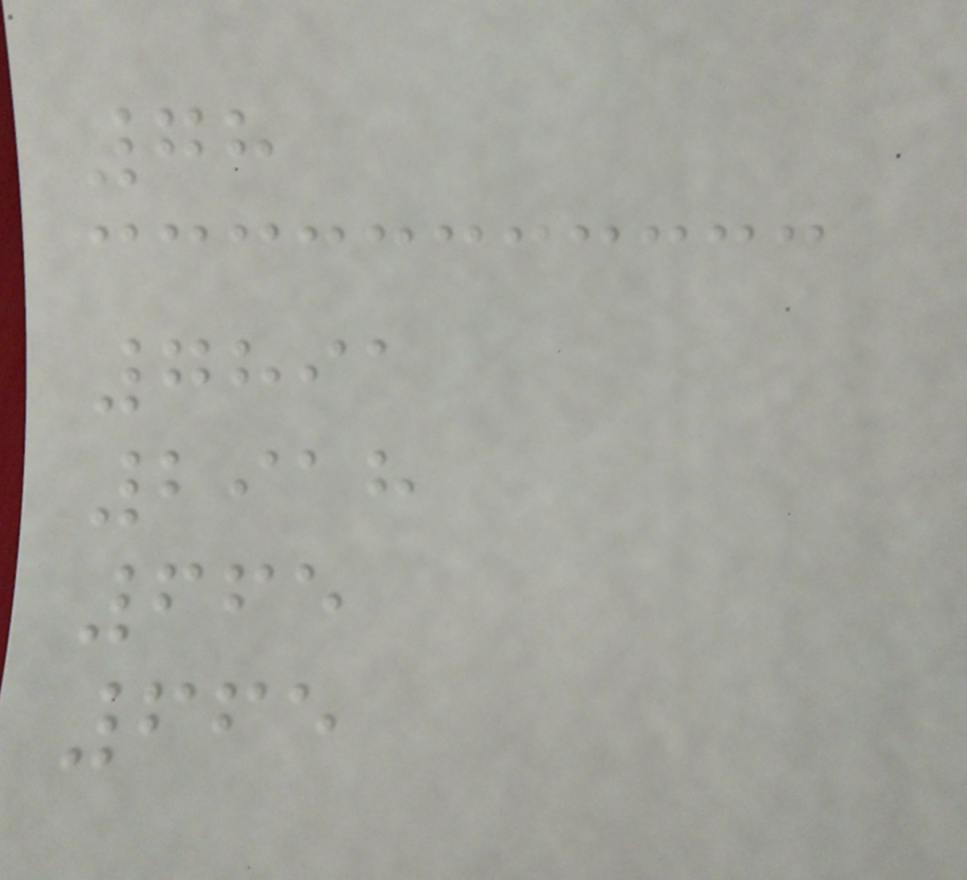78
7891
2918
665
665
